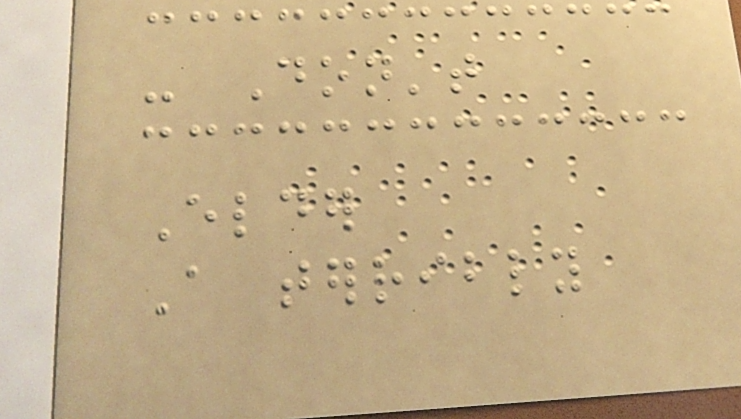- Don't
Elder
A terribly
